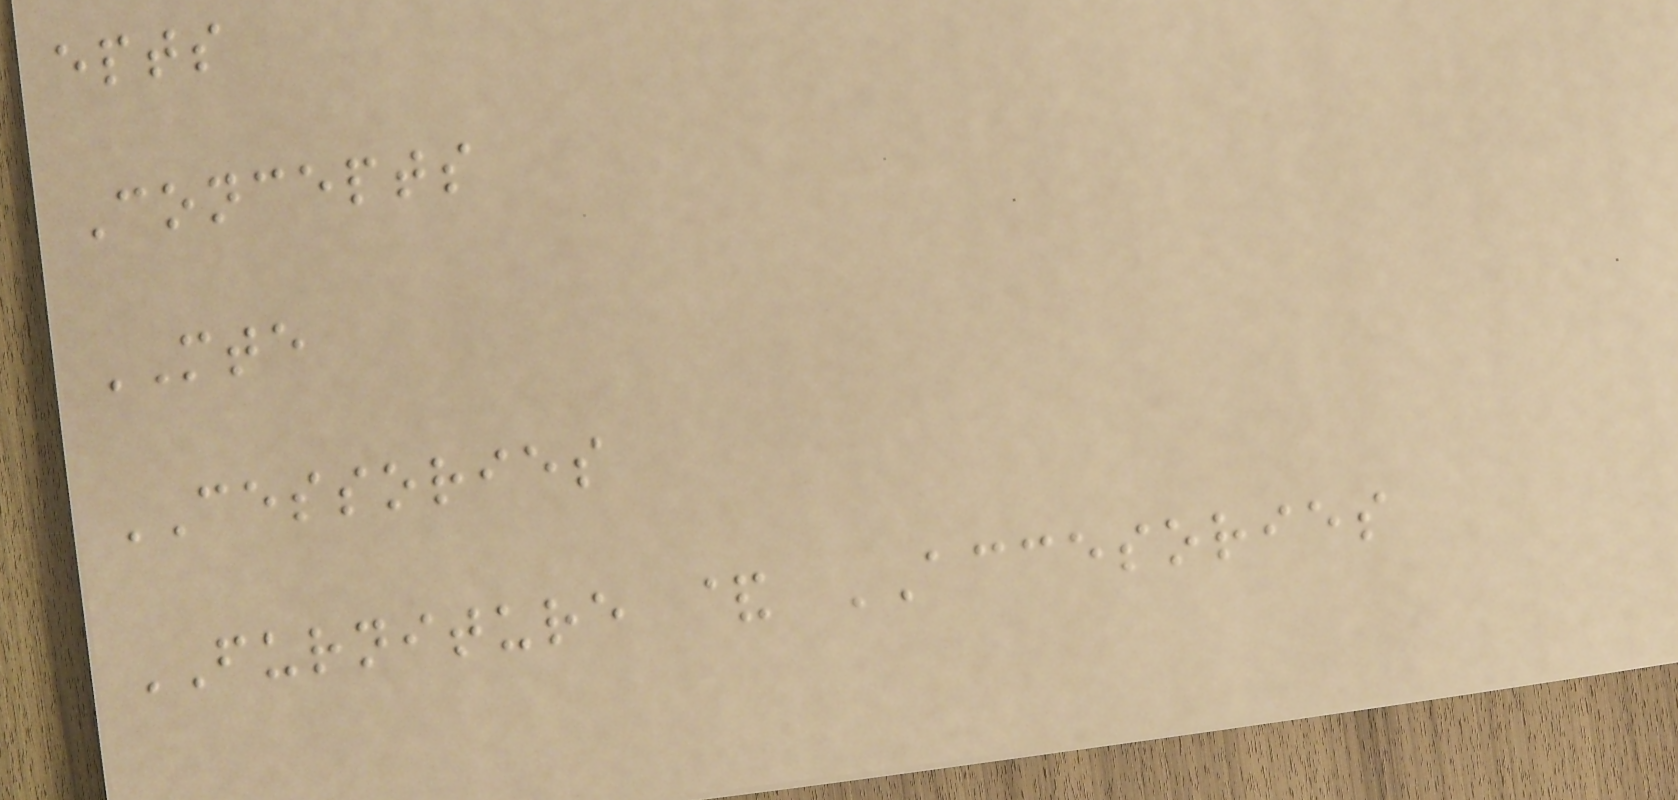epts
Concepts
MTE
CESSORIES
FURNITURE & ACCESORIES
